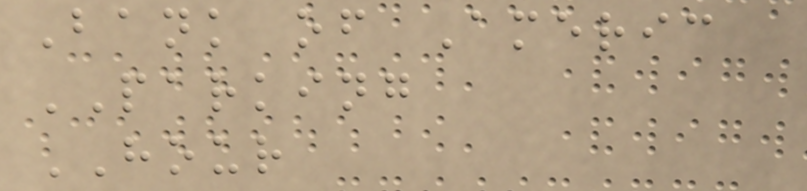Bank of Americ
PARKING
HOUR
